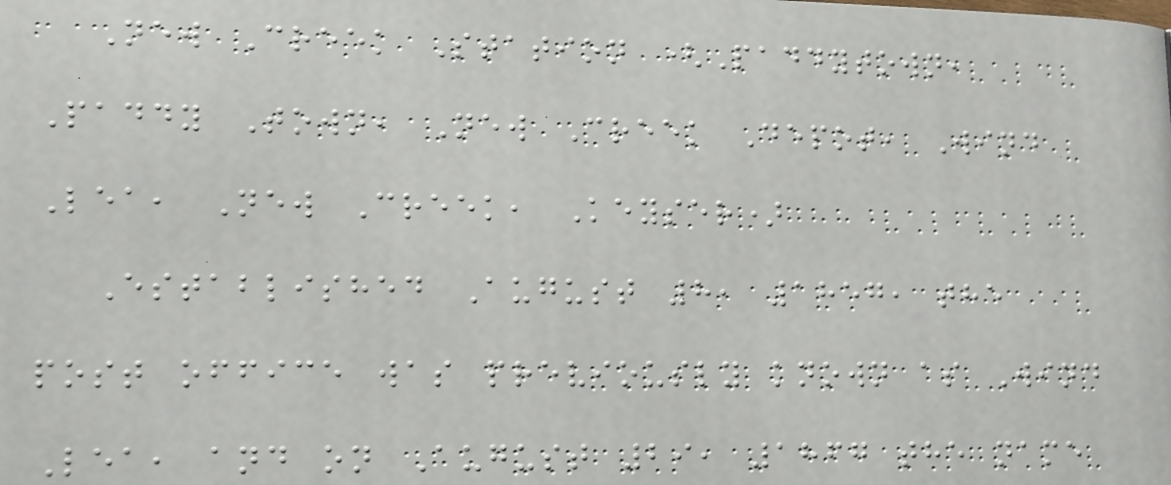New Creek Station (Paddytown,
Paddy Town, New Creek Depot, Wind
Lea, New Creek, Keyser)
Established August 8, 1857, the
post office was previously known as Wind
Lea, and on August 29, 1867 the name
